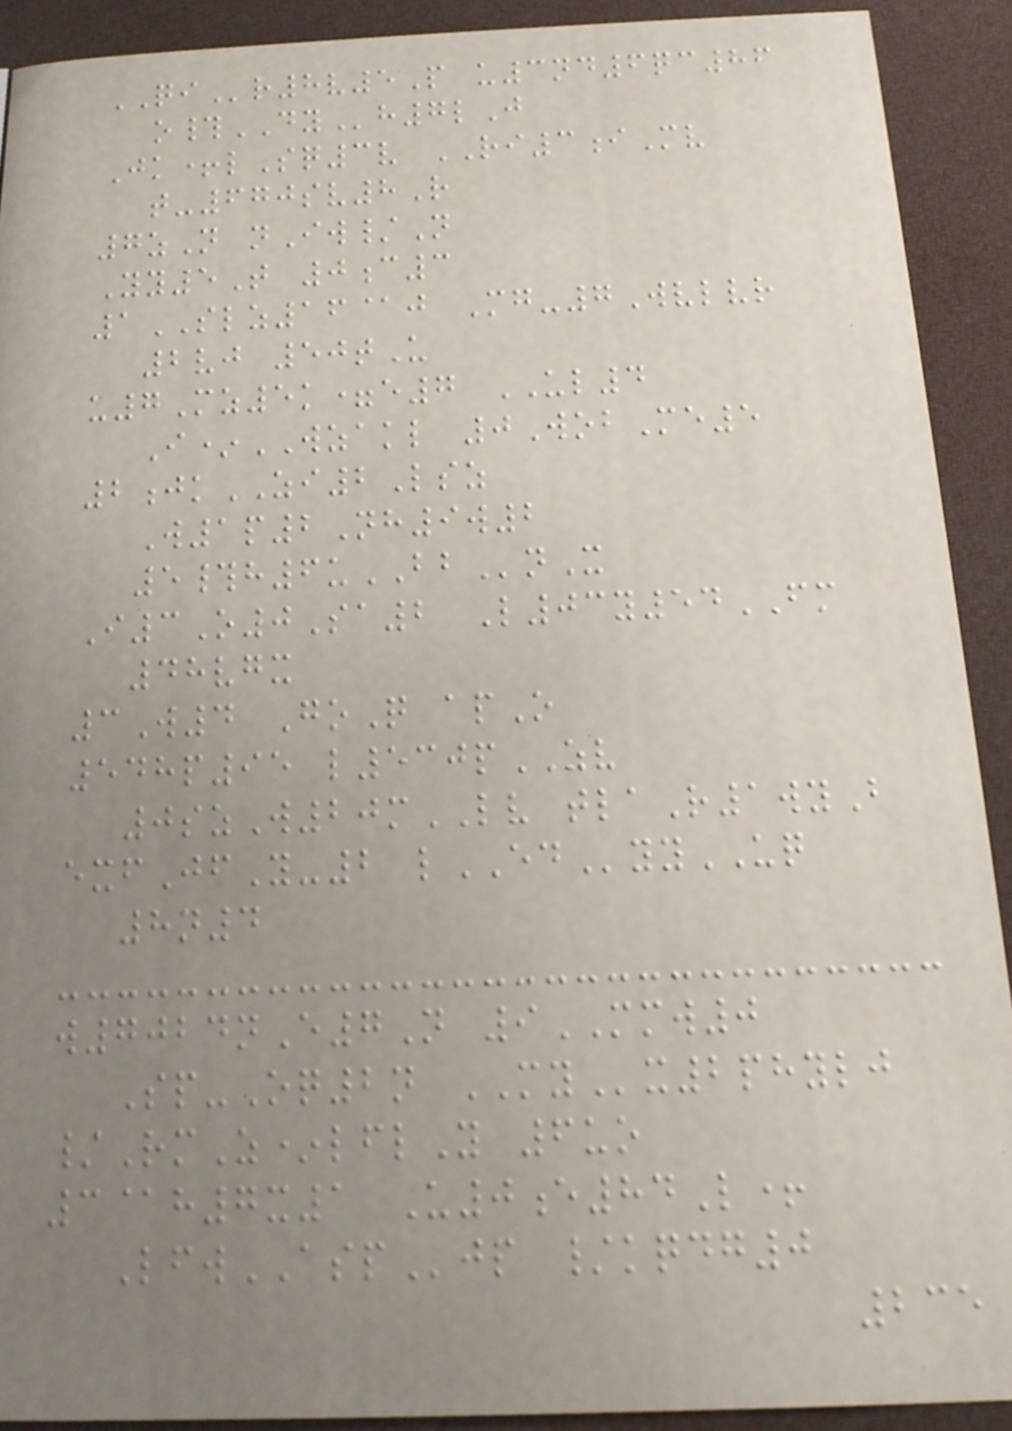QIr8v5P u3nd6qc86
o#DYh7lJ
Jk+lSq3v RI3iMv
t-670sv8R
7zN nIw/N
Yy5T 0c3
1SLZ16@j Mg-7Wvlvr
2vj 50tU
u7Mz5k=e7 UL4
I*WZAKL 0WobMe5
2jkZI2Lsz
W1p2Nh9w2
5#h6uBBnX
I3O0Sa2 L03y54FM
48vgx
3W4 GoQ apO
548p95 l530pZV
0szW20mLV tlaR1wyB
exfJfY-2 lEDyyUQ
8n4
w7024nE7N 9MMW0
Sp-Oq2n MYx2phylj
/RmZ*lflY 6uo
3@h7x1 U0e84L+
LfwASPjp /kqdg0
235
